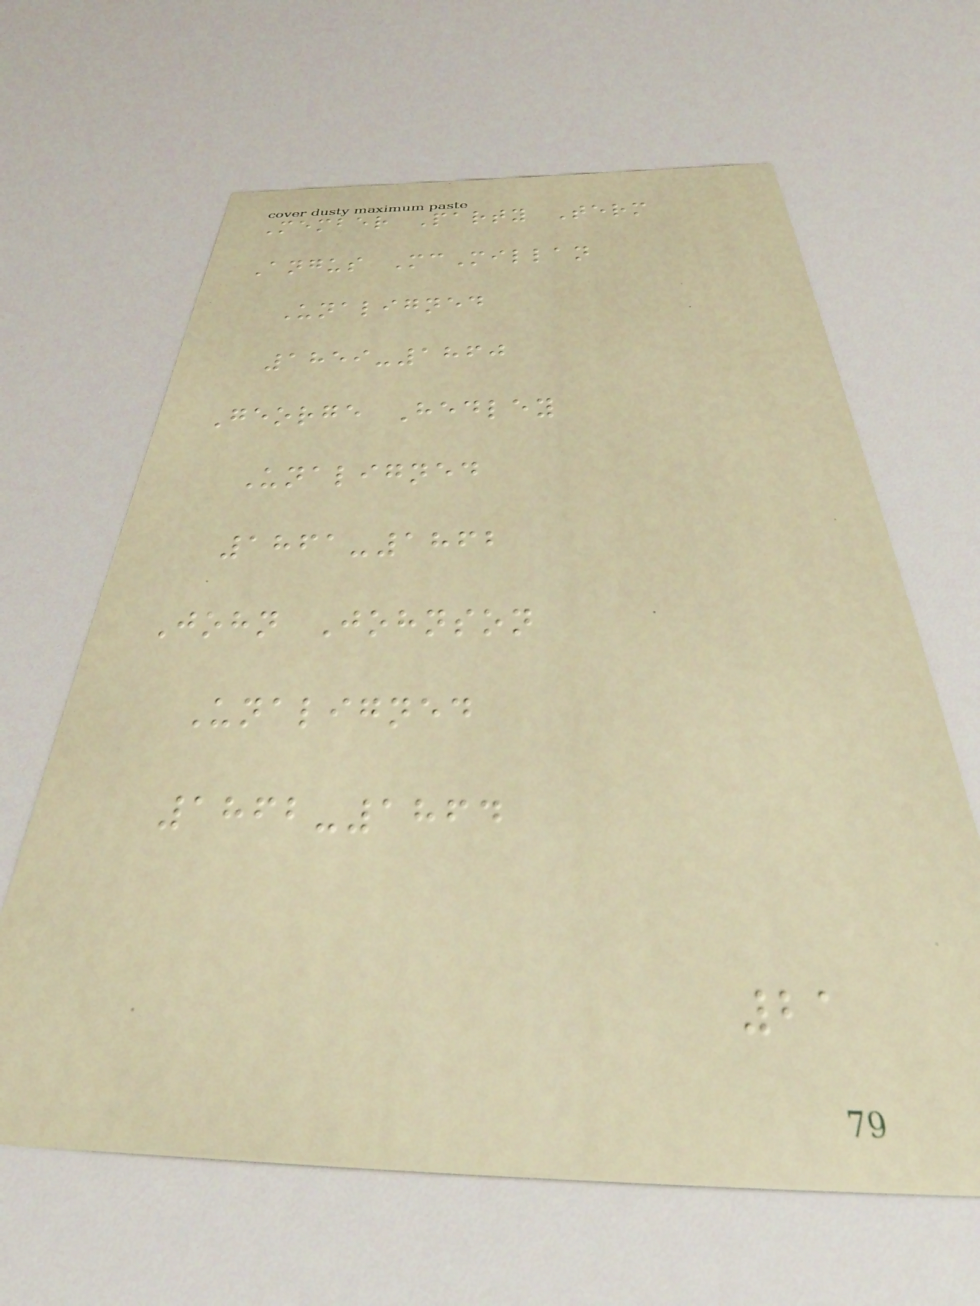Member Party Term
Angus McMillan
Unaligned
1859-1860
George Hedley
Unaligned
1861-1862
John Johnson
Unaligned
1862-1864
21
